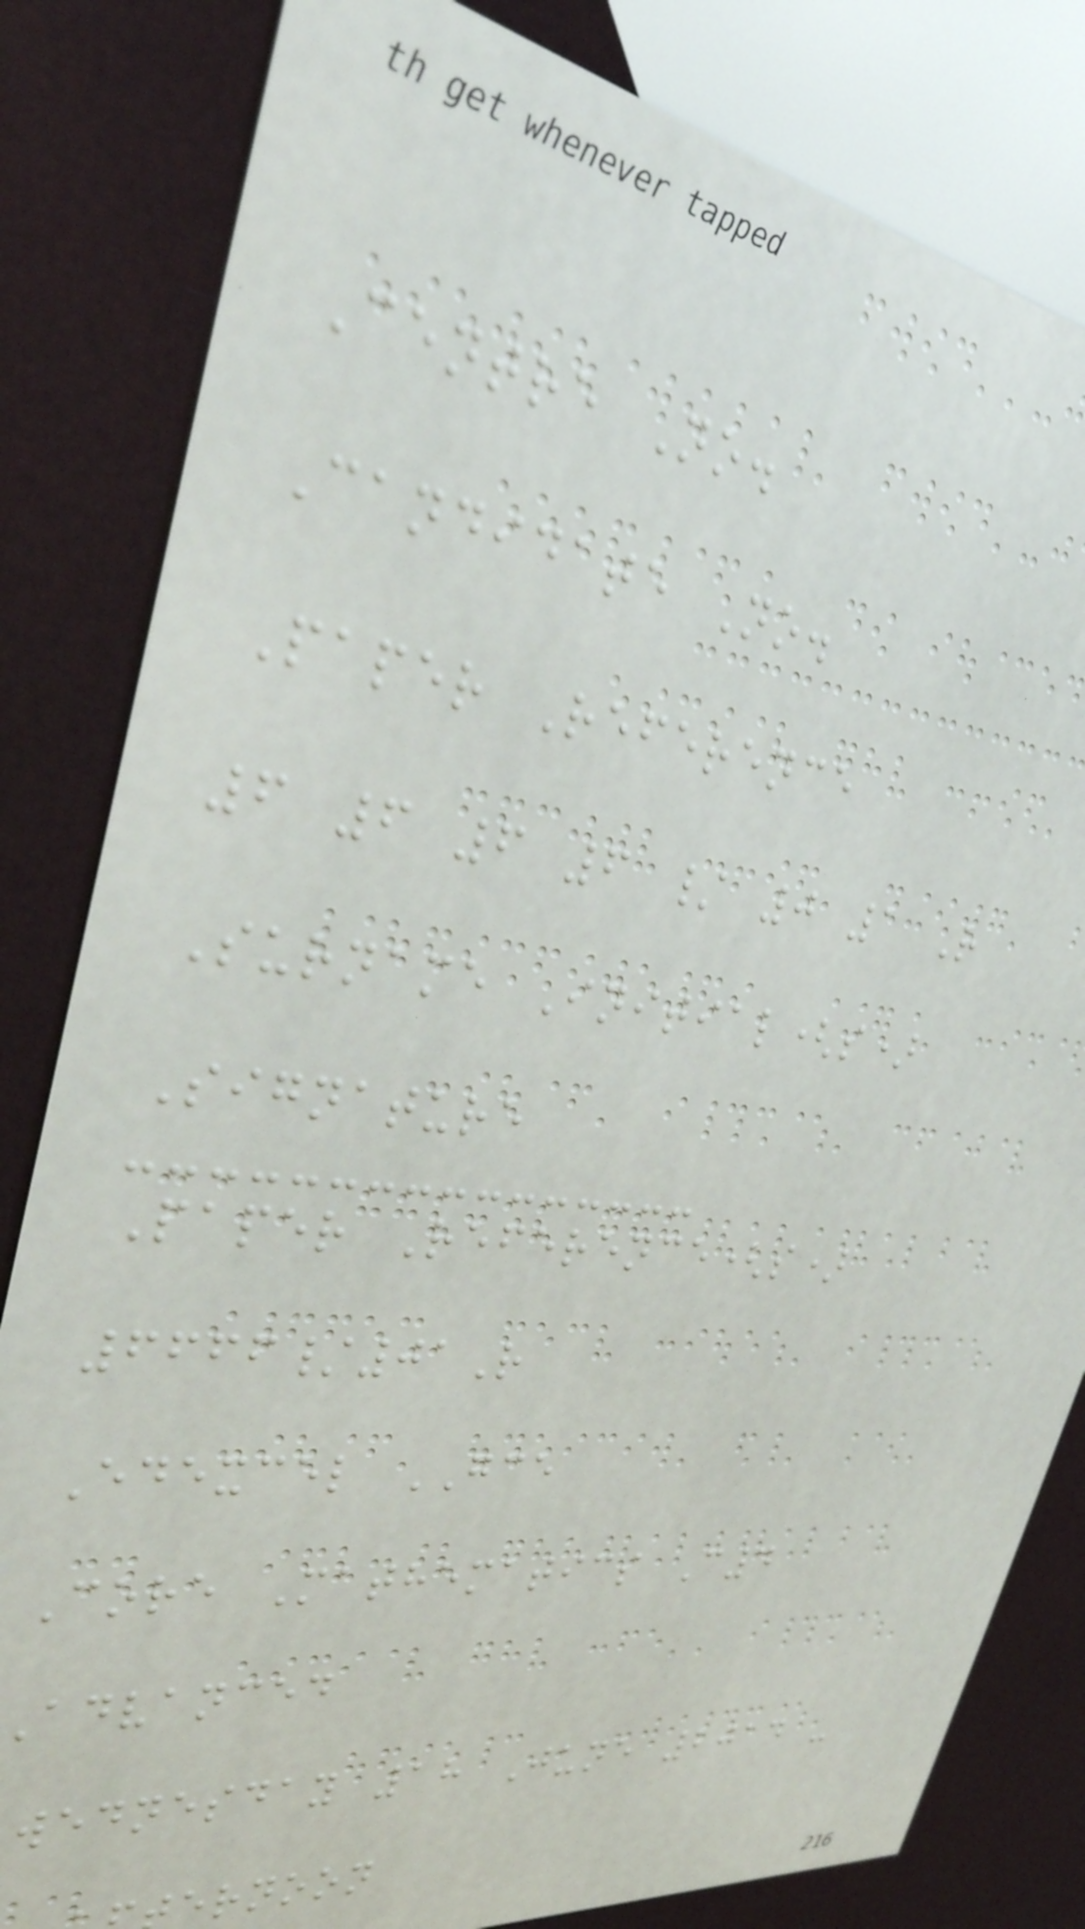Centre No.
Candidate No.
Paper Reference
6 6 6 6 / 0 1 R
Surname Initial(s)
Signature
Paper Reference(s)
6666/01R
Edexcel GCE
Core Mathematics C4
advanced
wednesday 18 June 2014 -
ernoon
